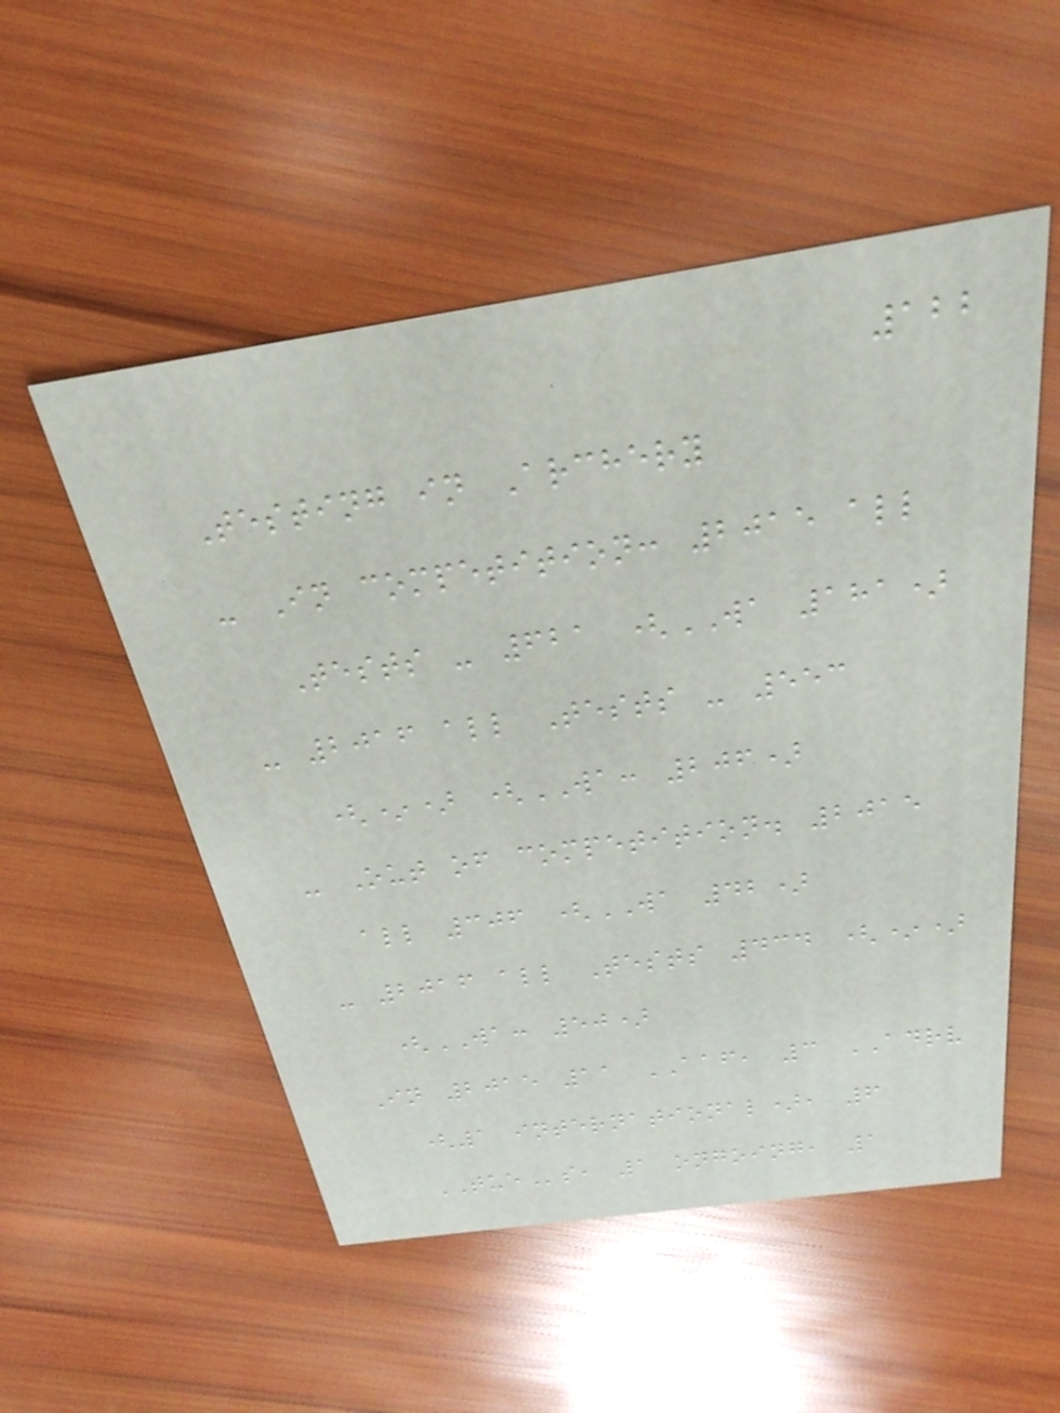122
Testing in Archery
- In competition: 2015 all
Tests - 621 (WA 181)
- 2016 all Tests - 553
(*) (WA: 206)
- Out of competition. 2015
all 306 (WA 42)
- 2016 all Tests 434 (*)
(WA: 50)
In 2015 11 AAF, 3 ADRV
(1 international), 6
TUEs, 1 ongoing, 1
